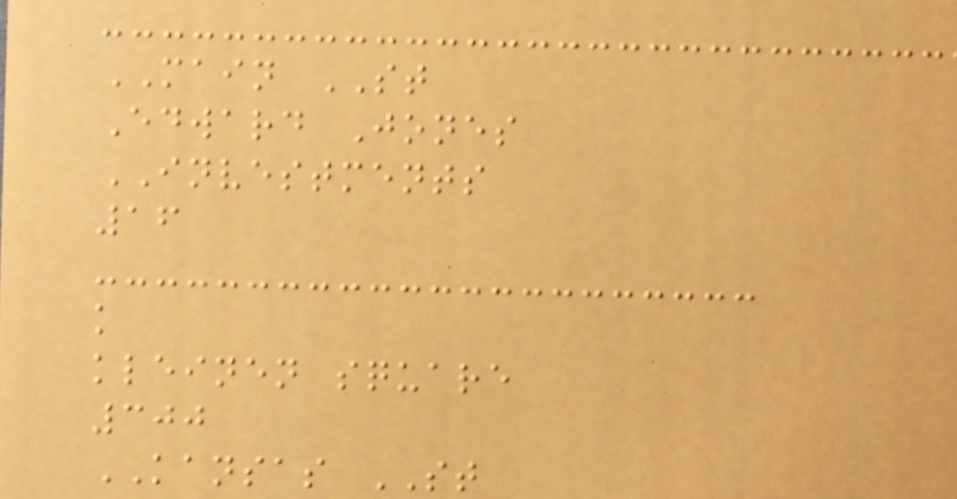MAIN ST
Edward Jones
INVESTMENTS
16
k
kleinen square
300
KANSAS ST
